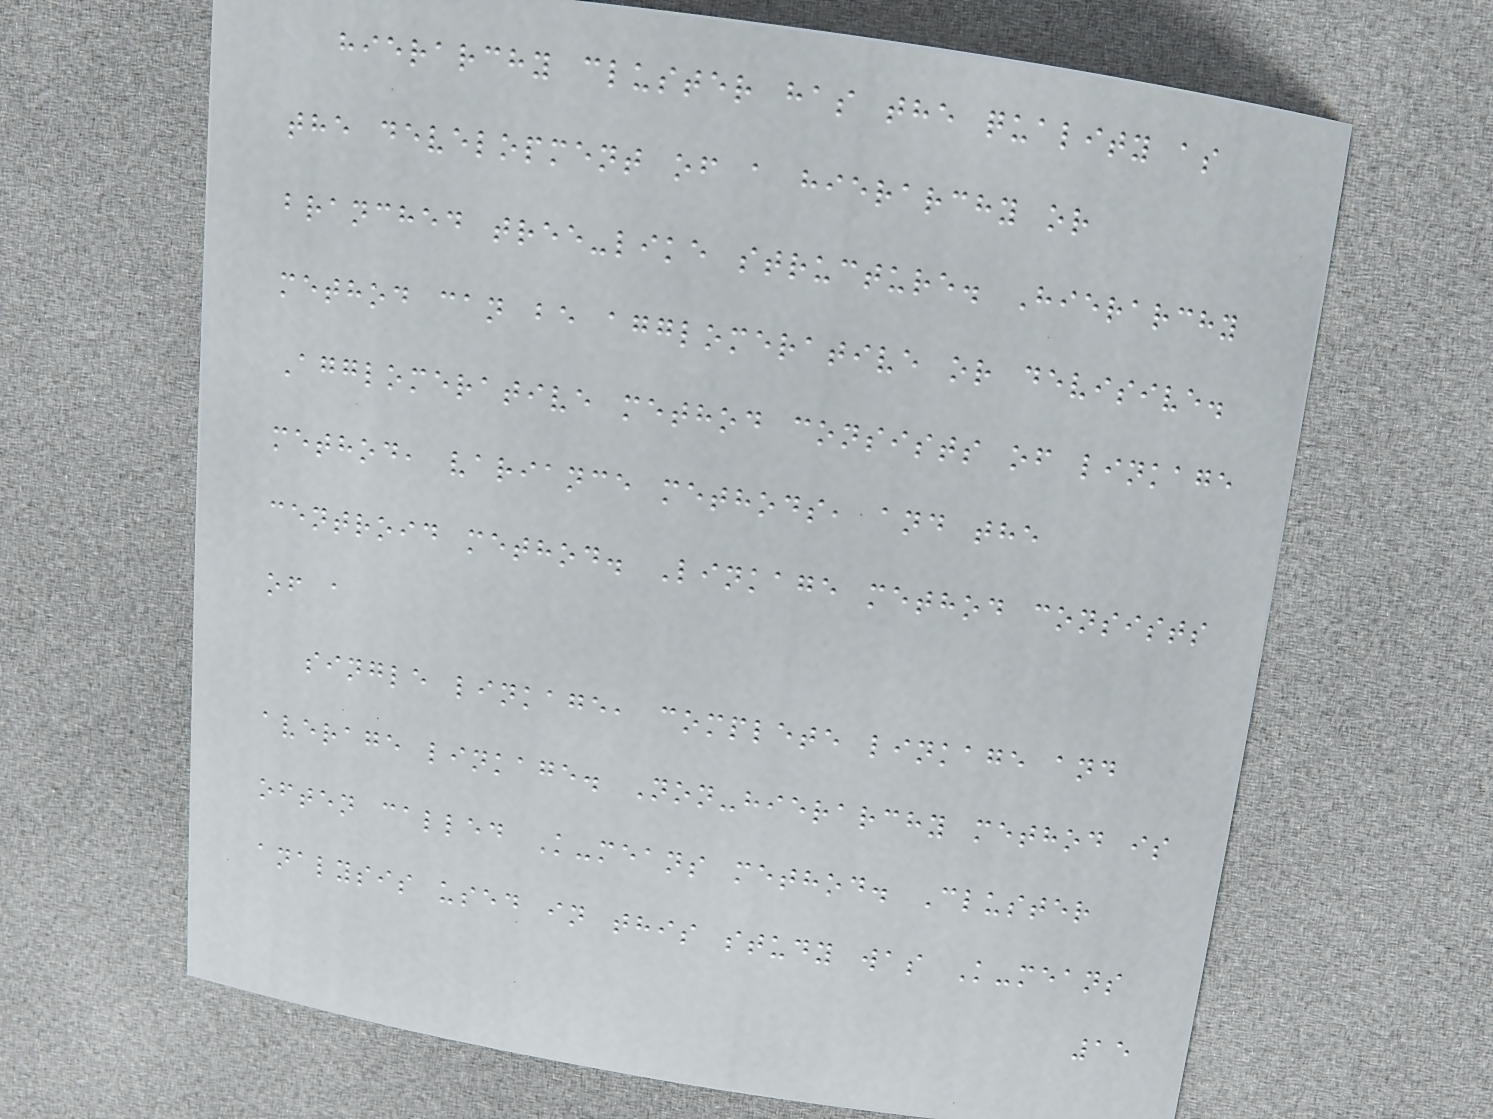hierarchy cluster has the quality as
the development of a hierarchy or
branched tree-like structure. Hierarchy
method can be agglomerative or devisive.
Agglomerative method consists of linkage
method, variance methods, and the
centroid method. Linkage method consists
of a
single linkage, complete linkage and
average linkage. Non-hierarchy method is
often called K-means method. Cluster
analysis used in this study was K-means
15
